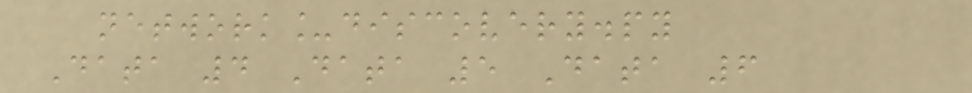network_discovery.py
Data 4 Data 5 Data 6
